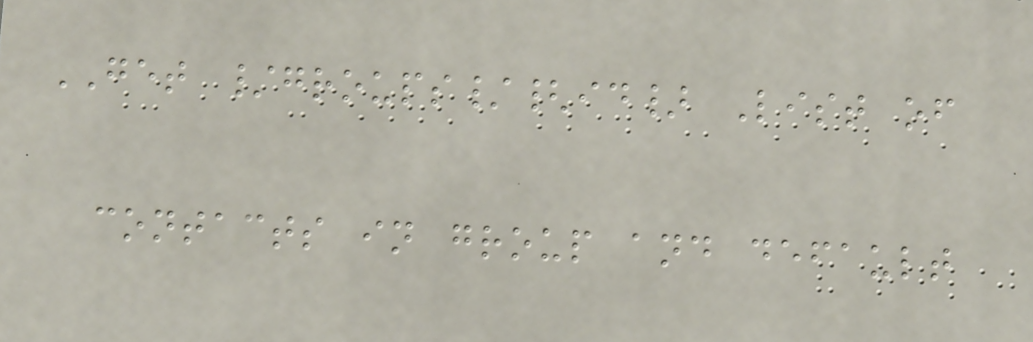GET /groups/{id} List of
contacts in group and default
